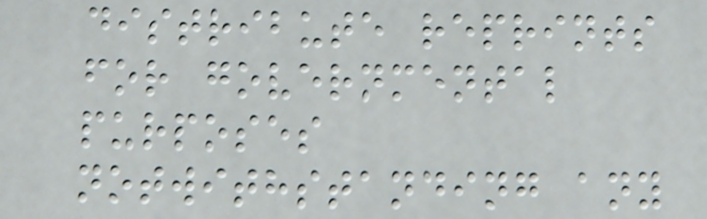distribute reprints
for governmental
purposes
notwithstanding any
